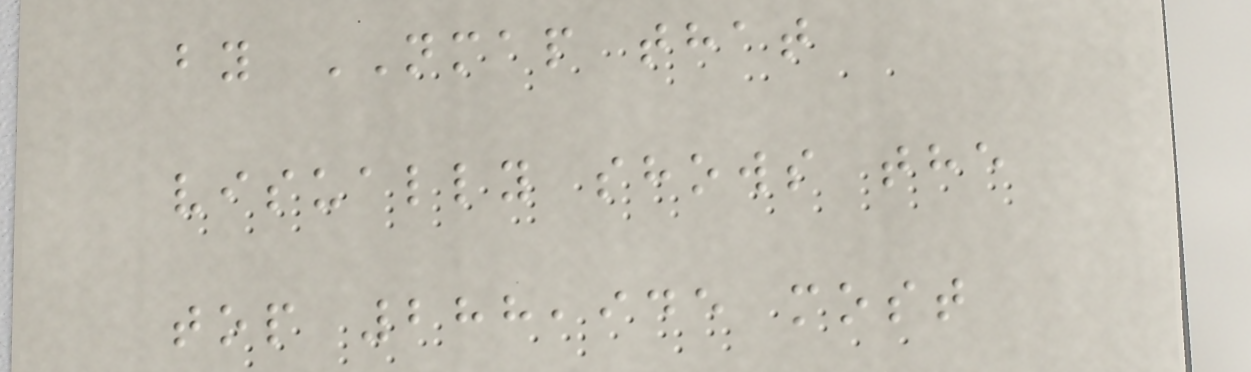by NMAP that
visually shows the
top 288,945 most
